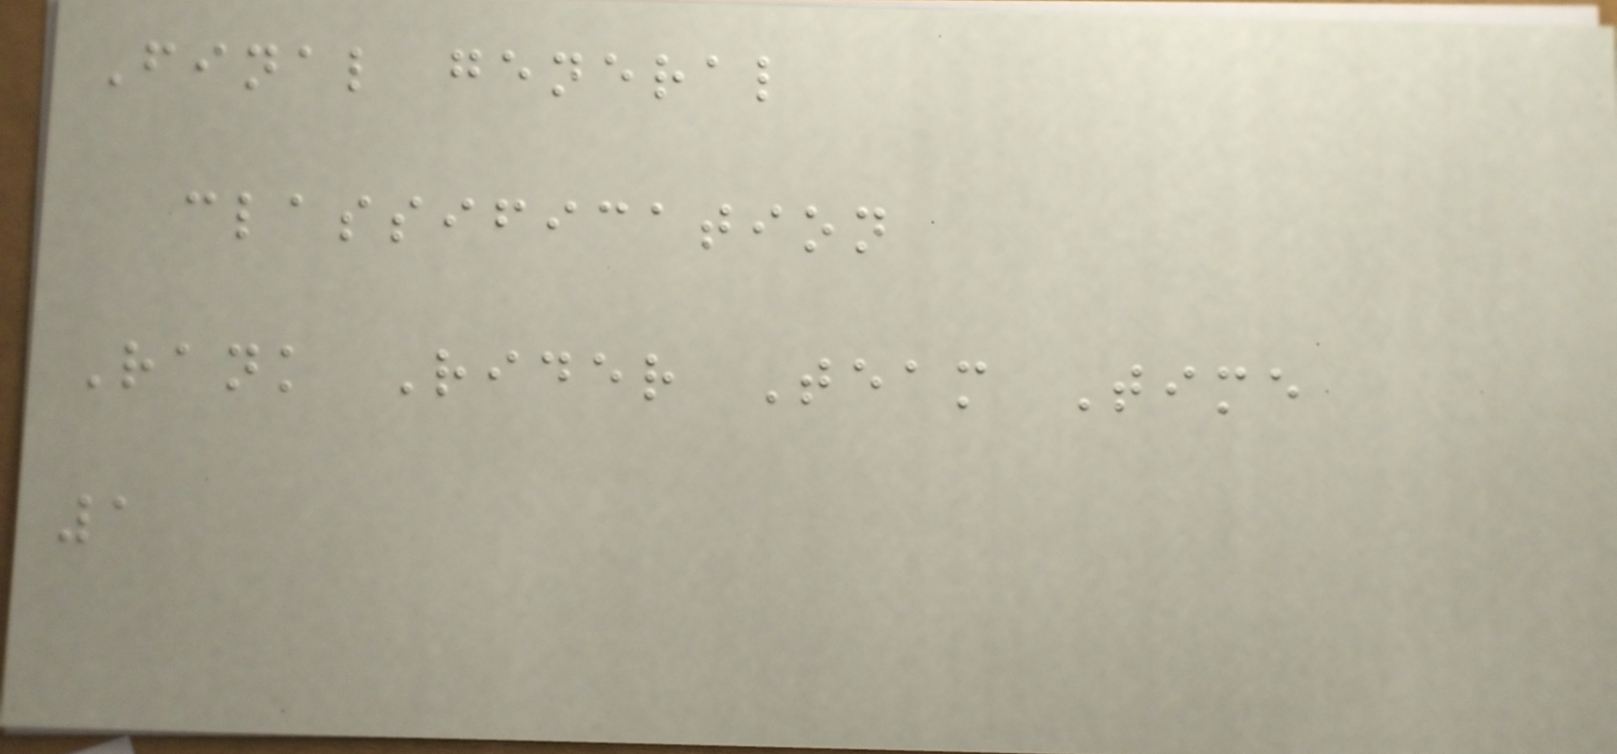Final general
classification
Rank Rider Team Time
1
